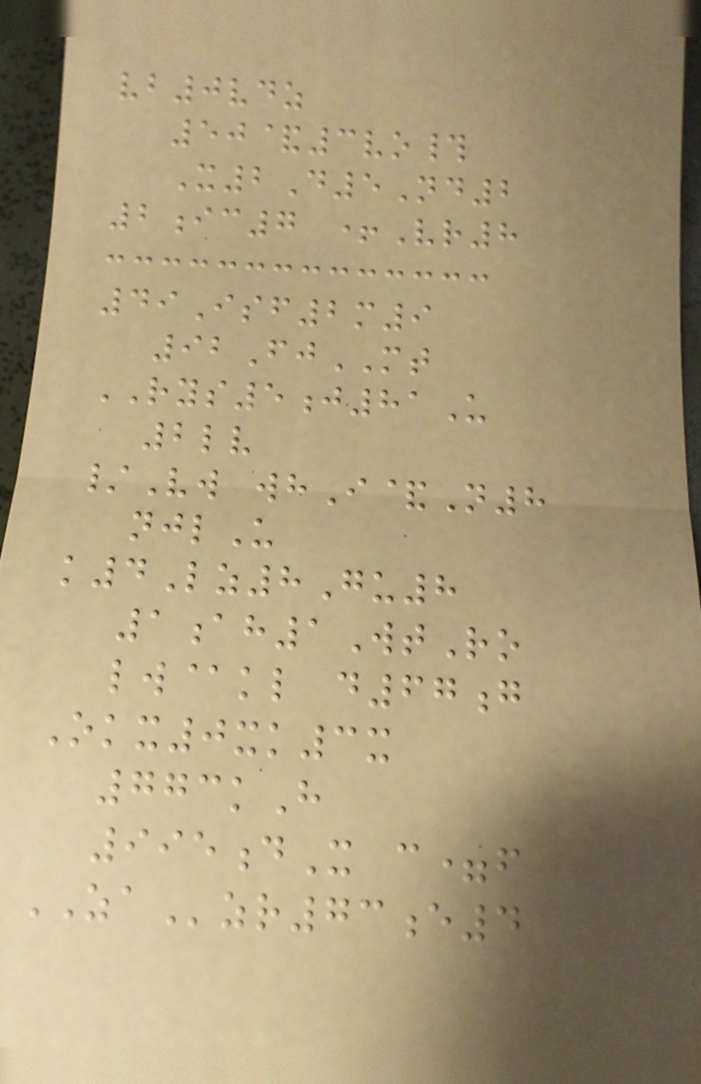vb0vdz
50&3vo#
X2D5Nd2
2ic7 +Vr8
49Isf2m9
92FjMT
RYS5j81U
2lv
/Vw whI&N8
njlU
k4Lz8Gu8
1ah1WtRo
lw@kl d67g
Okx0xk3x
773kH
995dX c=f
ZAzr73e4
